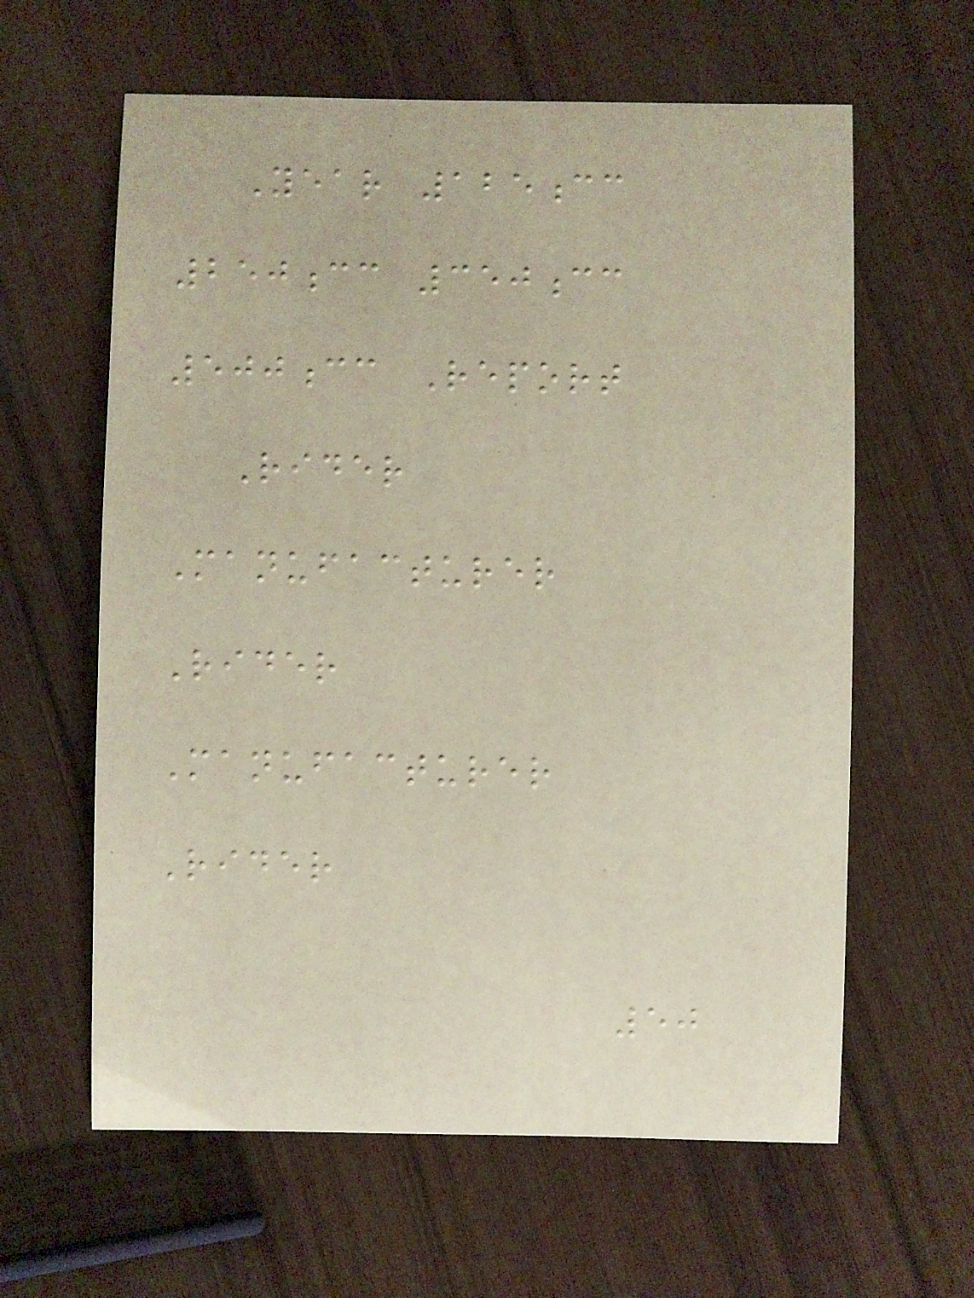Year 125cc
250cc 350cc
500cc Report
Rider
Manufacturer
Rider
Manufacturer
Rider
50
